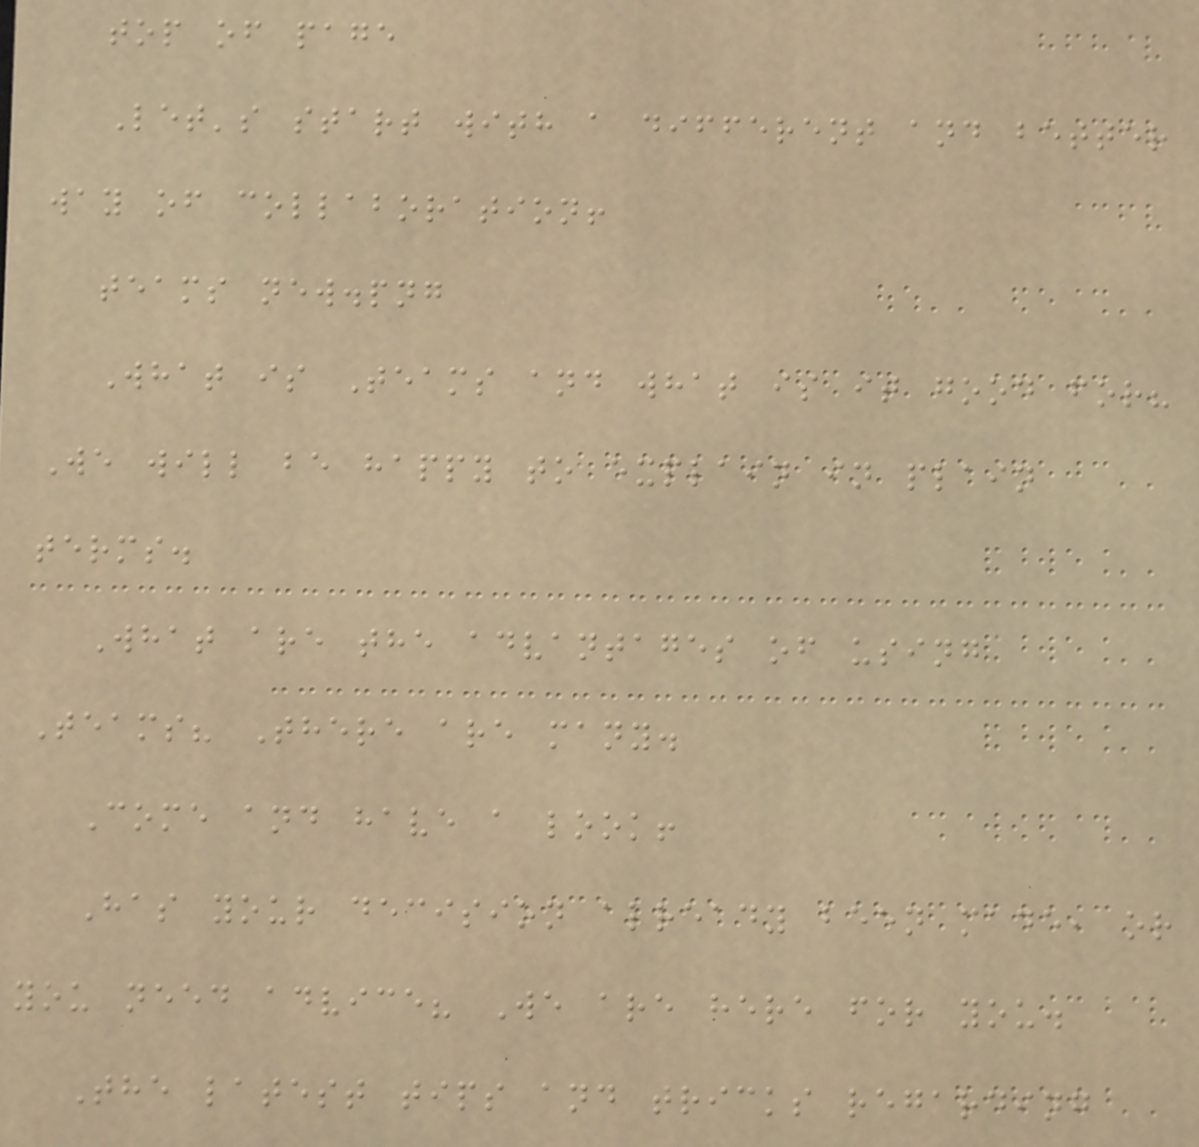top of page
Let's start with a different and better
way of collaboration!
teams new.png
What is Teams and what is it good for?
We will be happy to explain in plain
terms.
What are the advantages of using
Teams? There are many.
Come and have a look!
Has your decision already been made, or
you need advice? We are here for you.
The latest tips and tricks regarding
